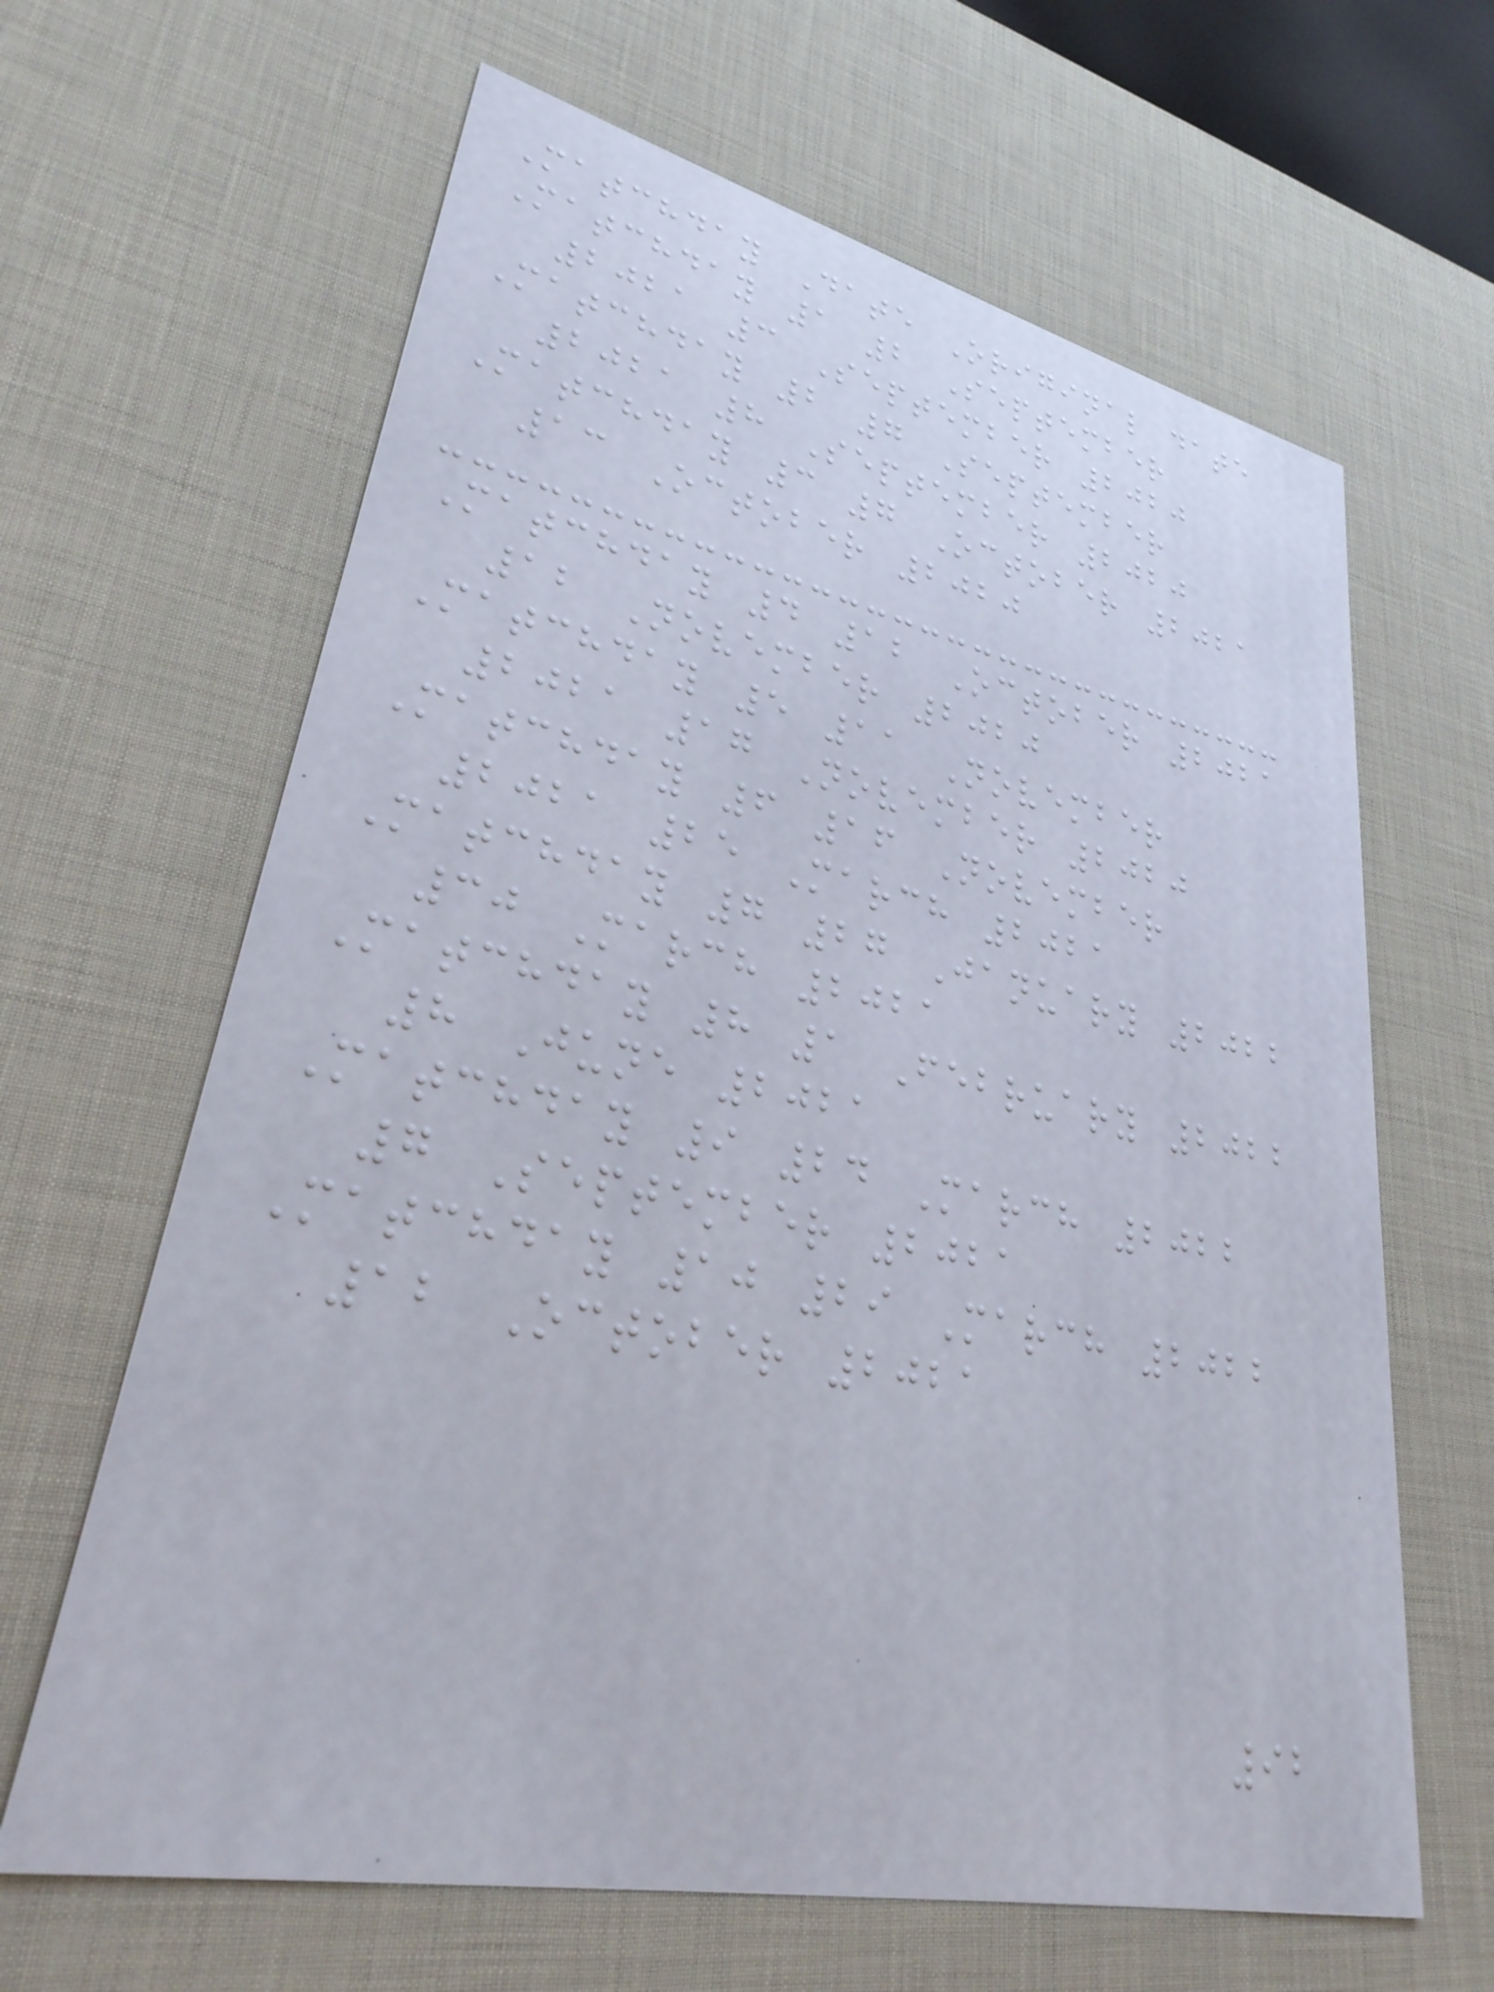Matchday Date Original date
Matchday 1 2 September
2021 3 September 2020
Matchday 2 7 September
2021 8 September 2020
Matchday 3 7 October 2021
13 October 2020
Matchday 4 12 October 2021
12 November 2020
Matchday 5 11 November
2021 17 November 2020
Matchday 6 16 November
2021 25 March 2021
Matchday 7 27 January 2022
30 March 2021
Matchday 8 1 February 2022
8 June 2021
Matchday 9 24 March 2022
7 September 2021
Matchday 10 29 March 2022
12 October 2021
92
